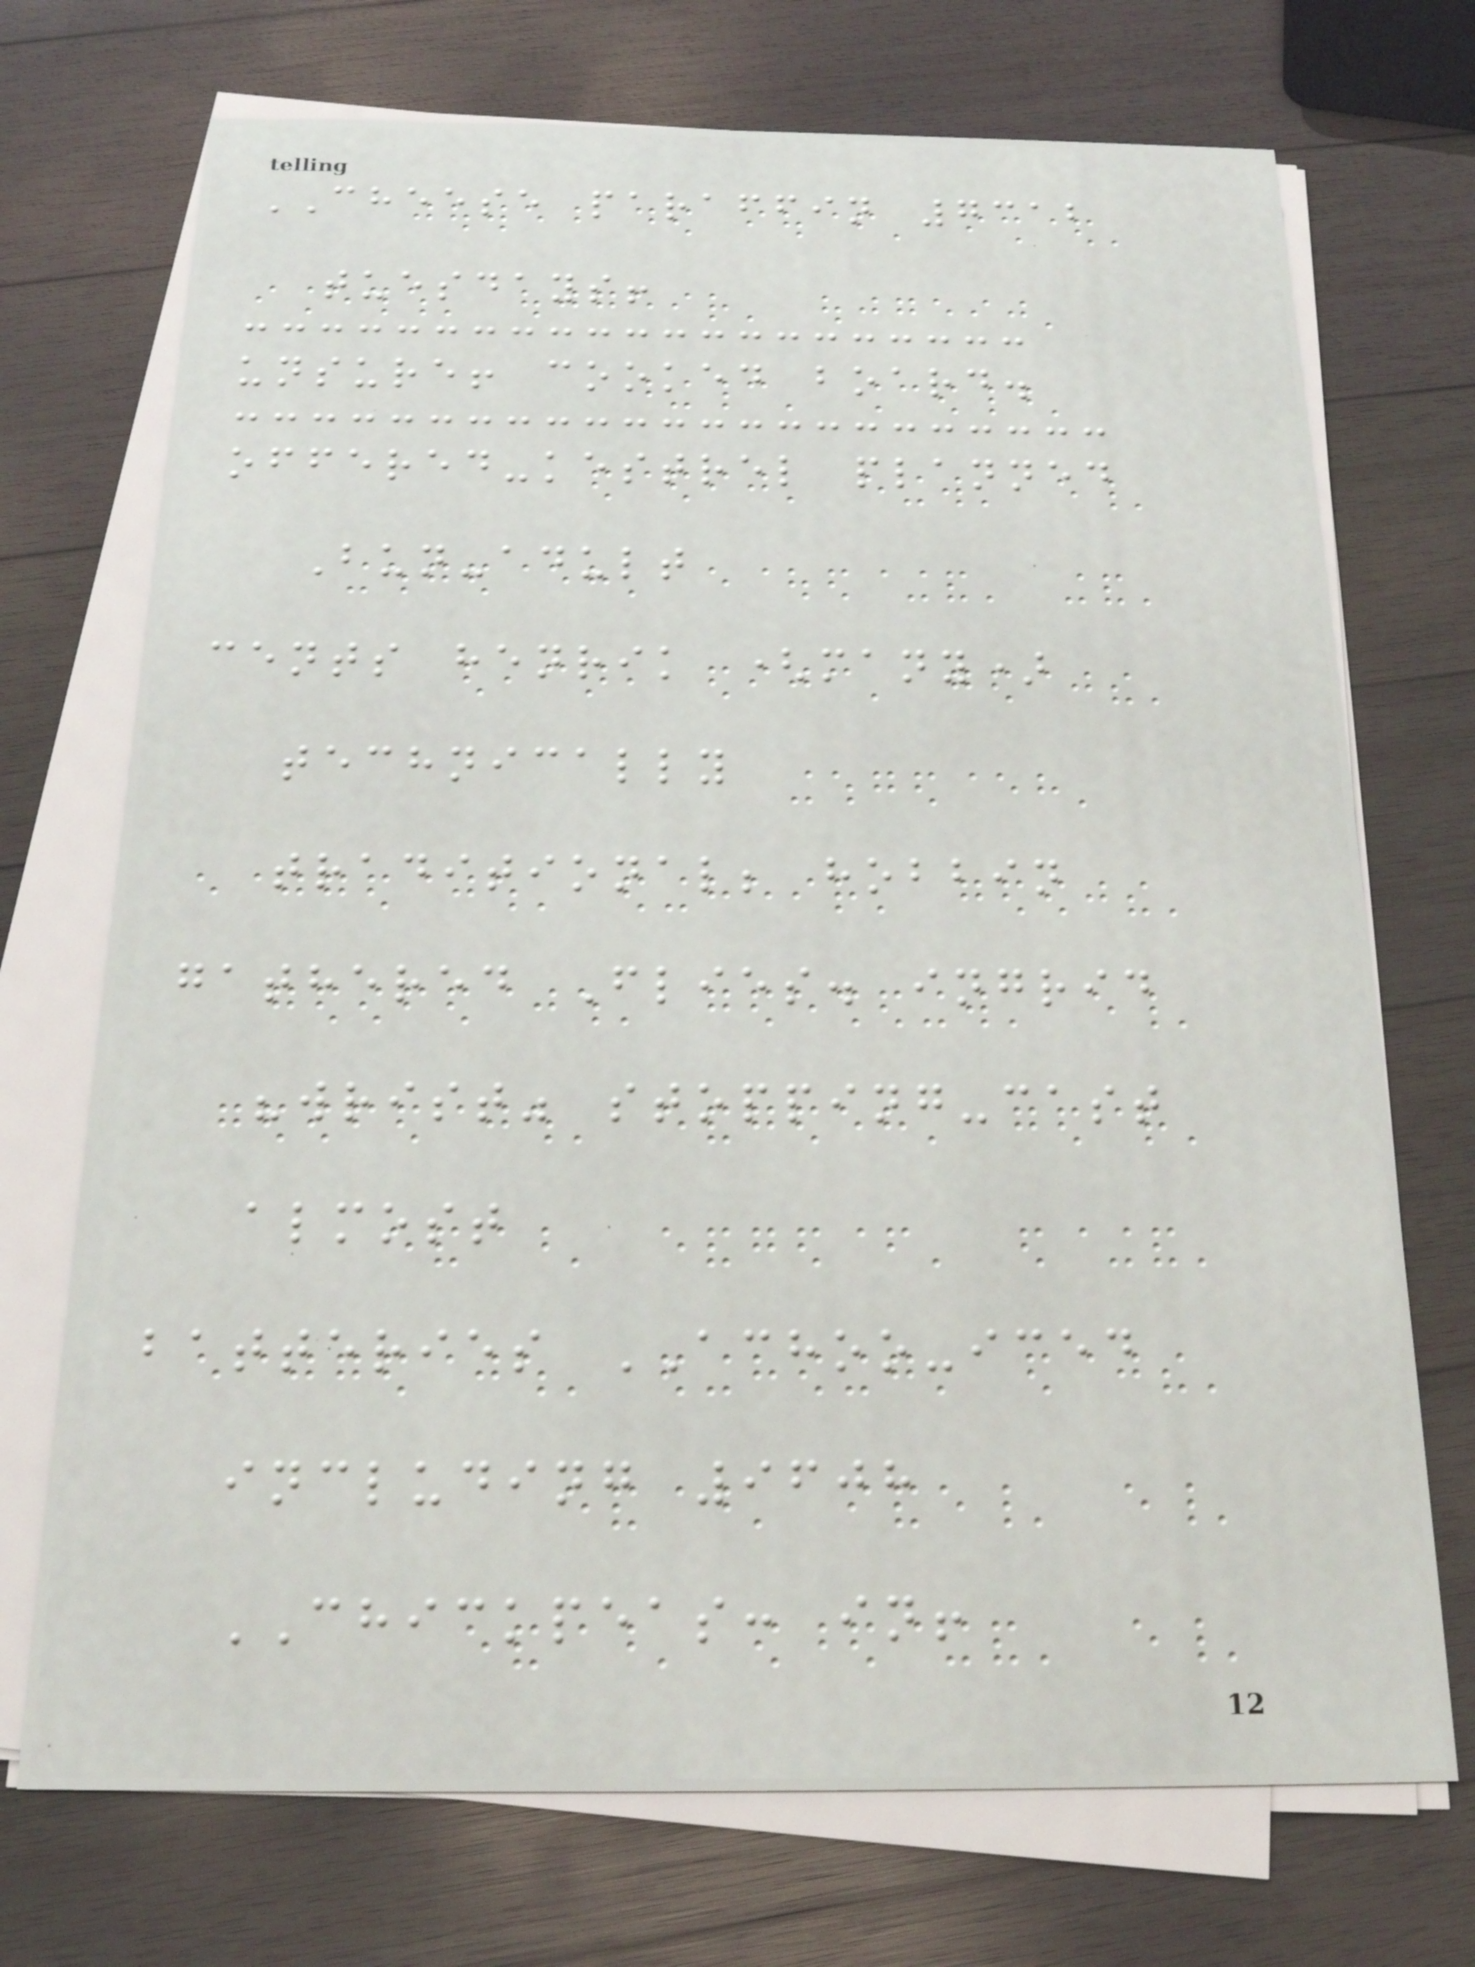CHEESE paraffin 7312
tuesdays!
unsure! cooked board.
offered-kestrel planned
Bun-adult
cents henrik (many)
technically
traditional; hobbin
gathered Flies. ingrid
"wrist" stopping-cast
almost
batteries ACHOO-iced
including 9608
CHICKPEAS: in!
